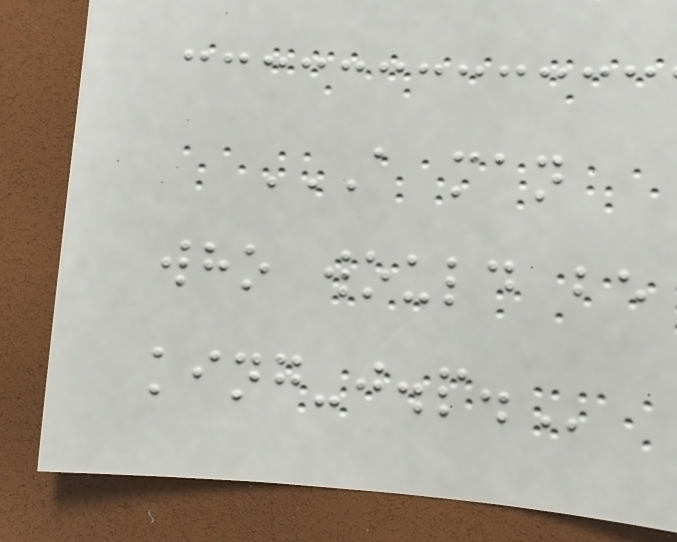A MAN
WHO WOULD BE
KING-J.P.
